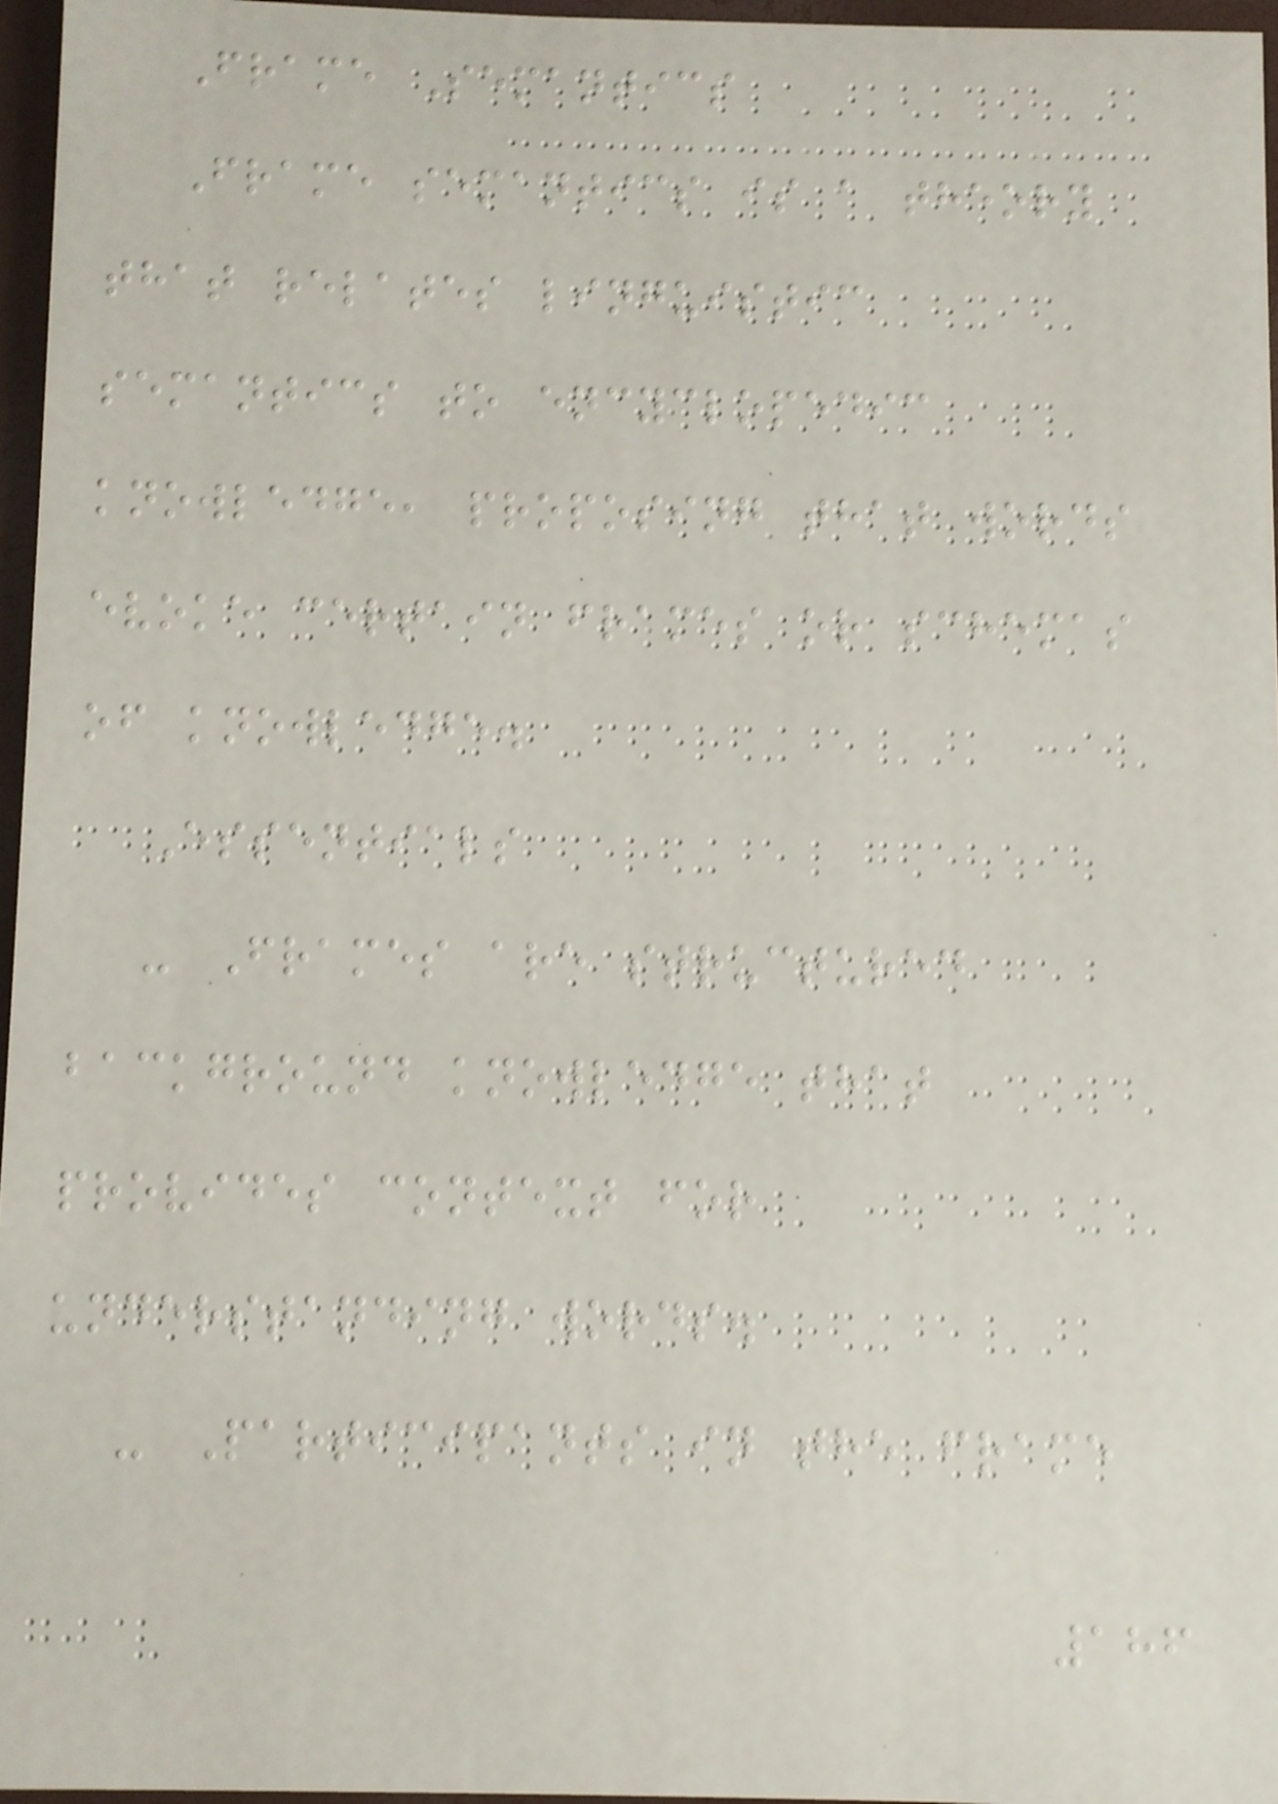Frame Semantics
Frame semantics is a theory
that relates linguistic
semantics to encyclopedic
knowledge, proposing that words
evoke certain frames or schemas
of knowledge.
Essentials
- Frames are structured
background knowledge that
provides context for
understanding words.
- Participants in the frame
186
